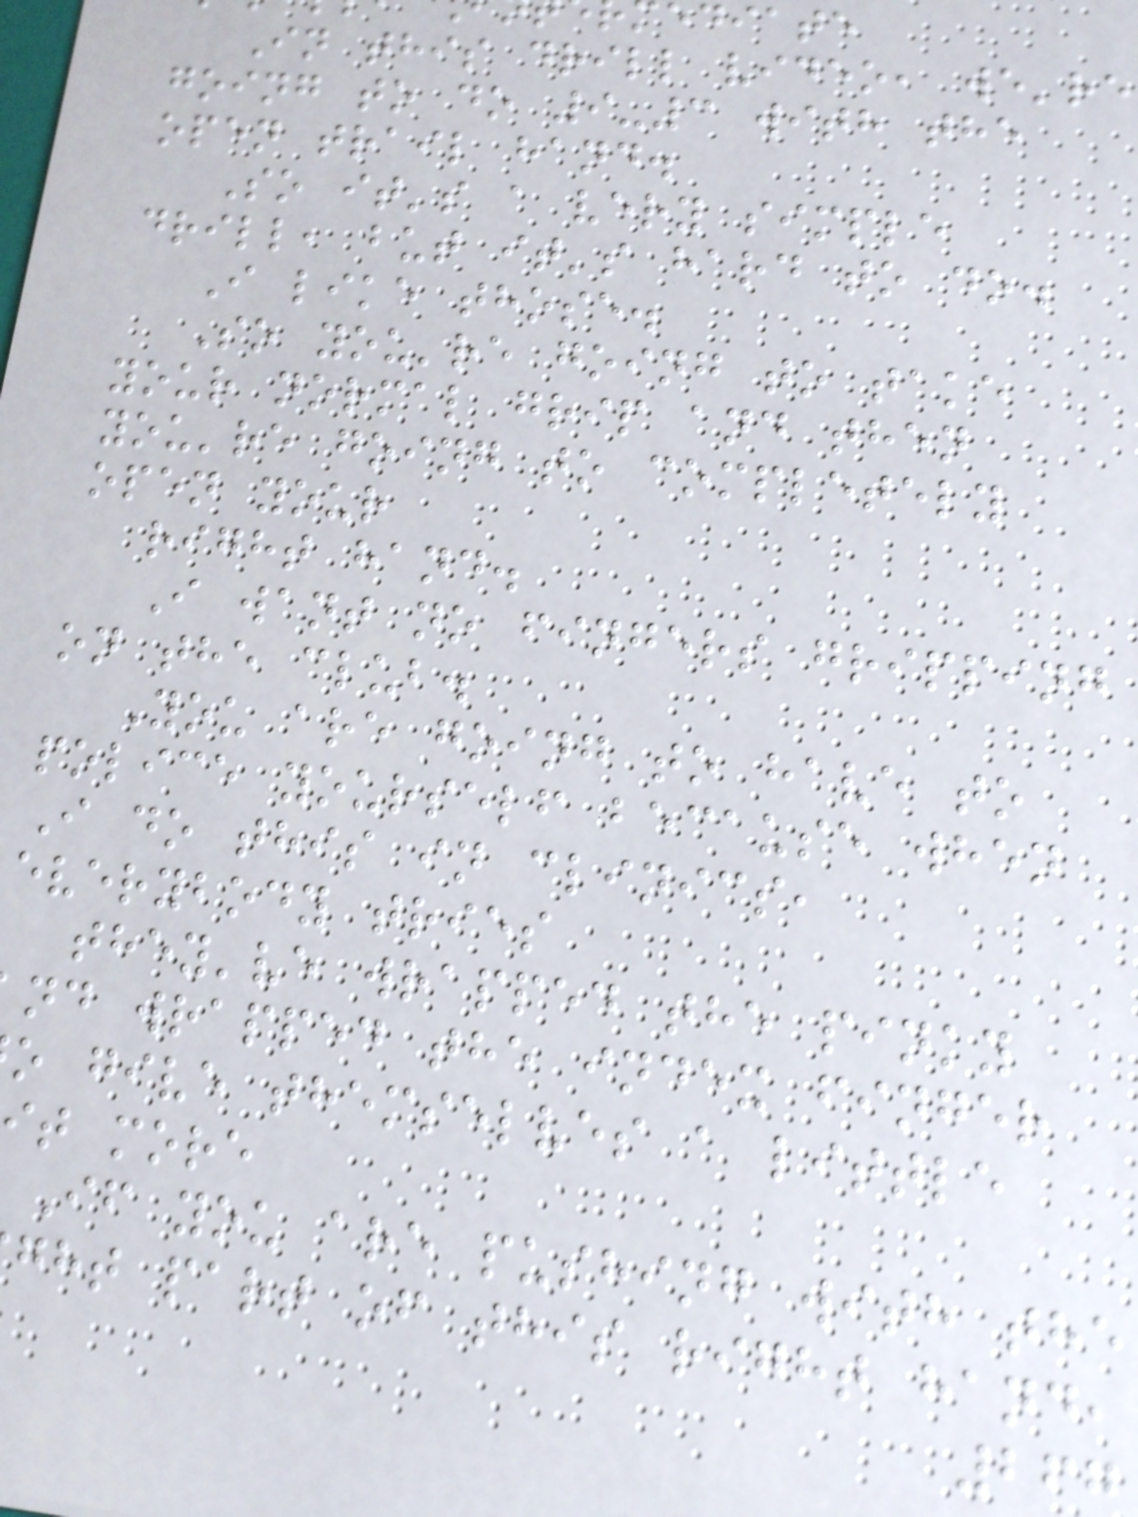In this drill video, we're
going to do 9-3 with the
open trail hand.
So it's a very simple
drill, but it's hard to do.
I like those.
So you're going to take
your normal grip and then
you're going to completely
open your
right hand.
I want no fingers gripping
on the club.
You are going to have to
police yourself because when
I do this in clinics,
everybody tries
they've wrapped the pinky
nd wrapped the index finger
o give themselves a little
it more
If you are pushing with the
ght part of this right hand,
267
